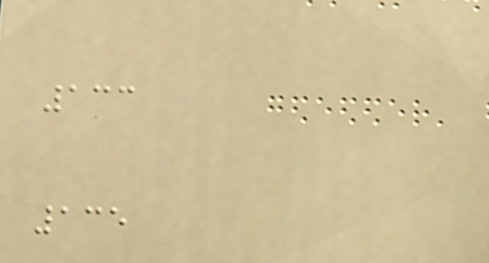133
135
